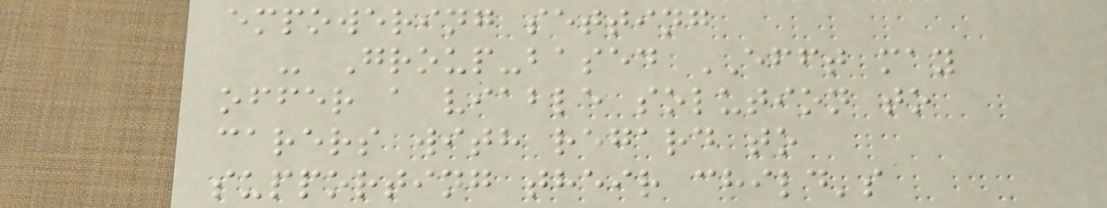empowering setting
- Group-based EFFT may
offer a viable solution to
carers with regard to
supporting their child's
